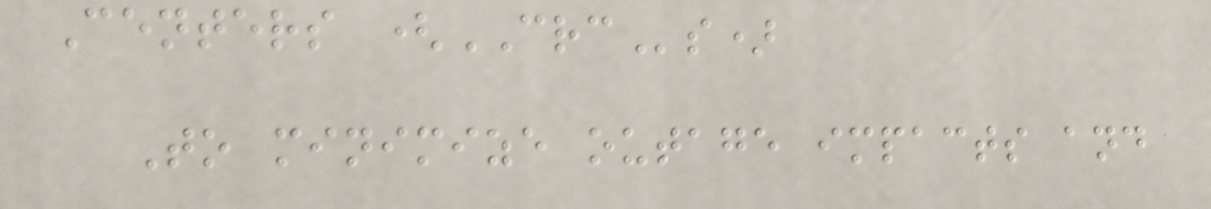Centers (CRCs)
To minimize outage impacts and
